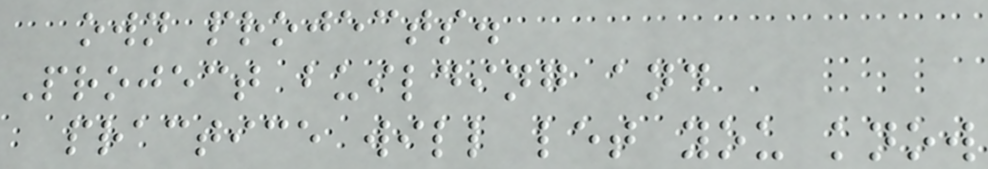own projects.
Project building and
practice will let you know
